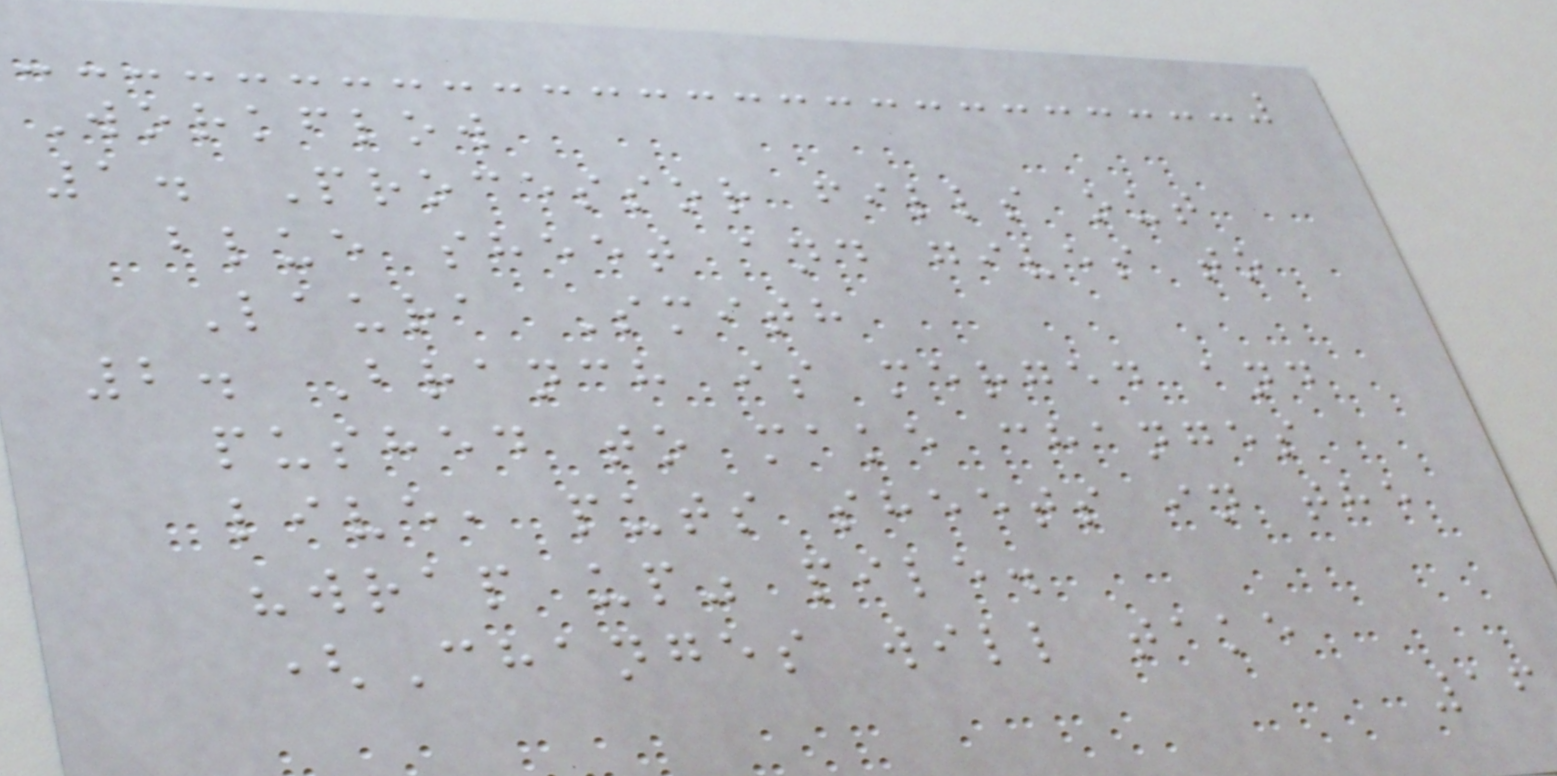Workflow
1. Processor fills out
blue sheet and gives to
Laura Smith
2. Branch is merged and
pushed to make changes
live, puts sheets in the
"wrap up" pile.
(Changes will take
16
